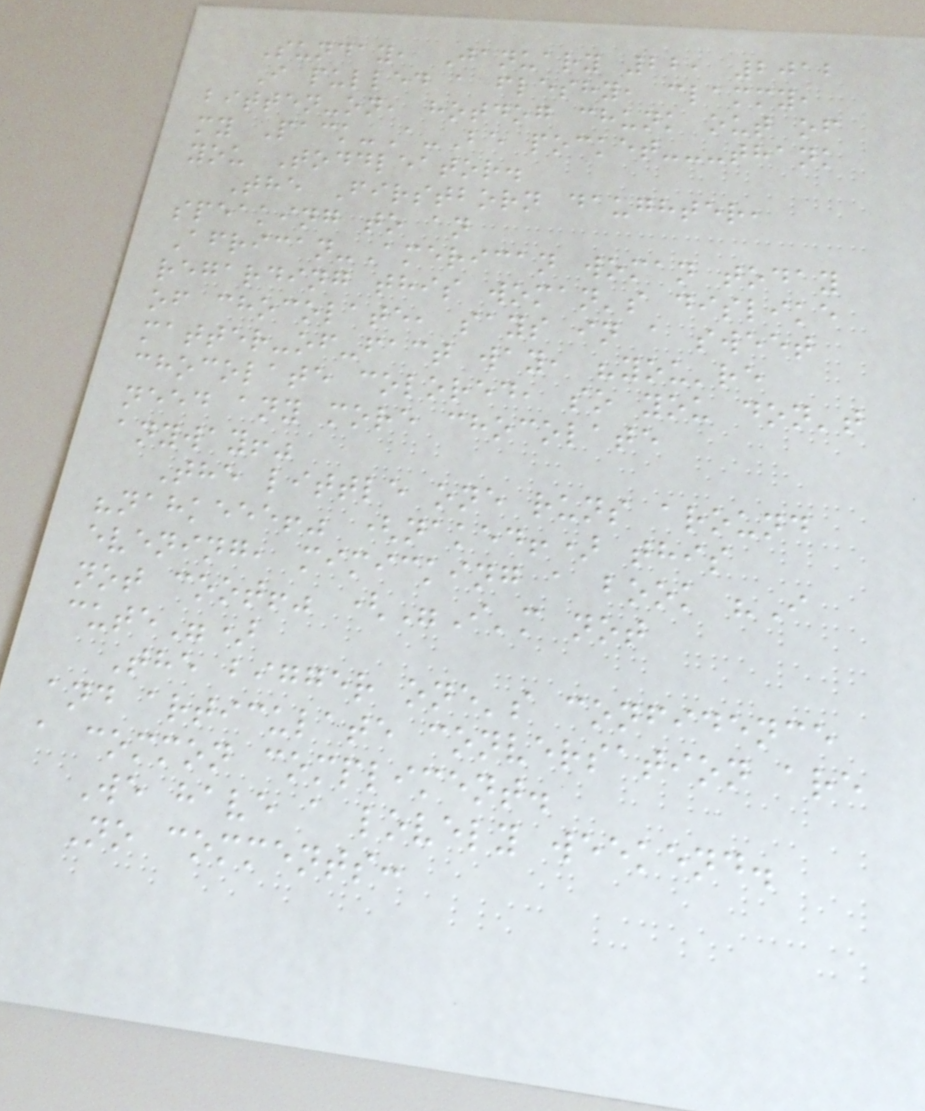Sunday, January 22, 2012
I pulled a fleshy, clammy,
bitten-on, hotdog chunk out of
my Pack-A-Be pocket---thank
you Toddleator.
The Firstborn daughter,
speaking to an
African-American woman today
regarding this woman's dislike
of chocolate, says in a sweet
matter-of-fact way, "you're
chocolate colored, so you don't
need any more chocolate
anyway!"
The little one runs around
"nahkeee!" (naked!) this
evening, mimicking a book "I
not coot!" ("I'm not
cute")
The bigger one's confidence
and articulate conversation are
a common compliment.
We have a lovely weekend.
No comments:
